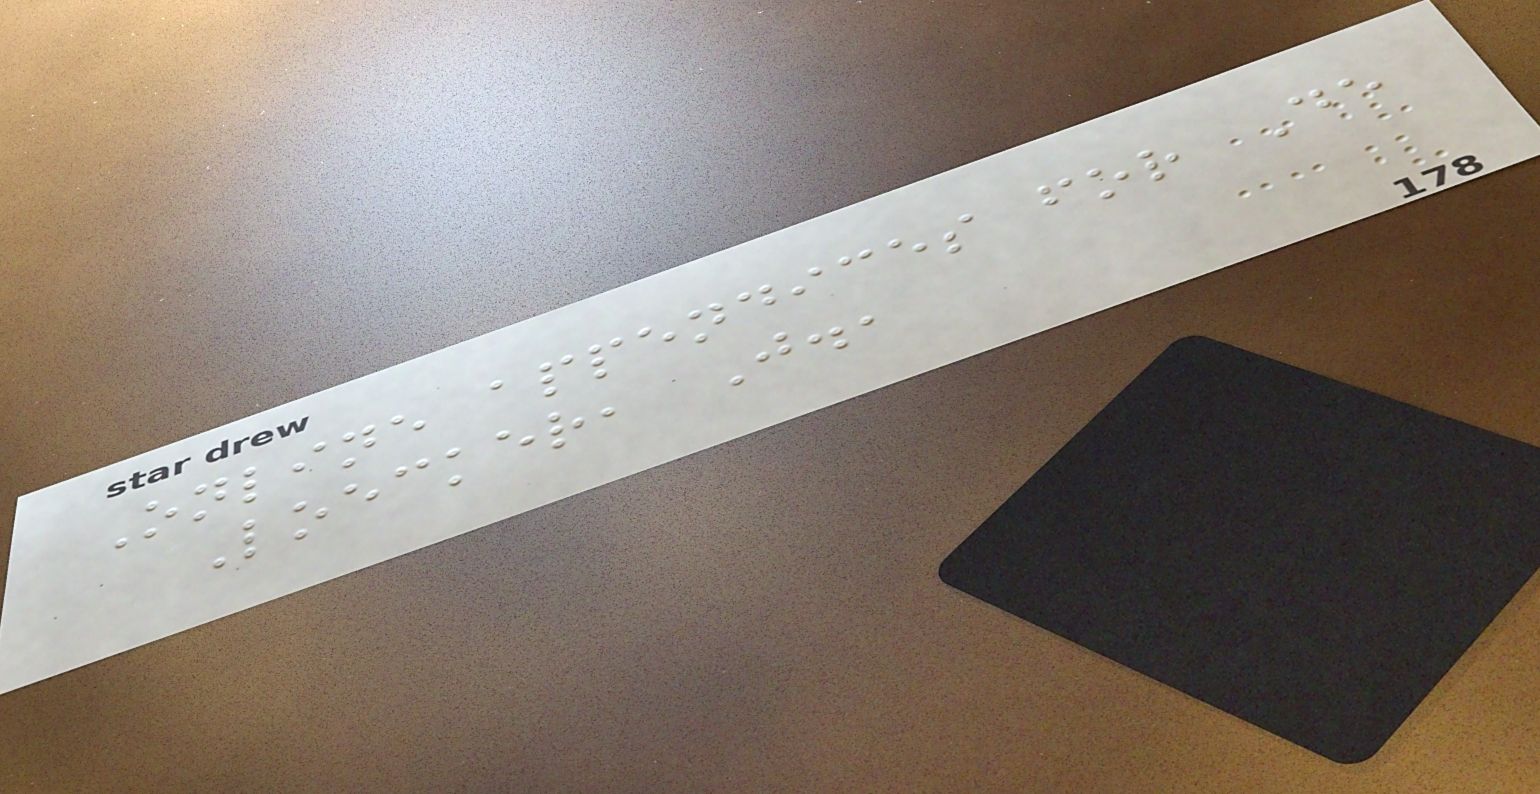Online appendices for De
Loecker, J.,
